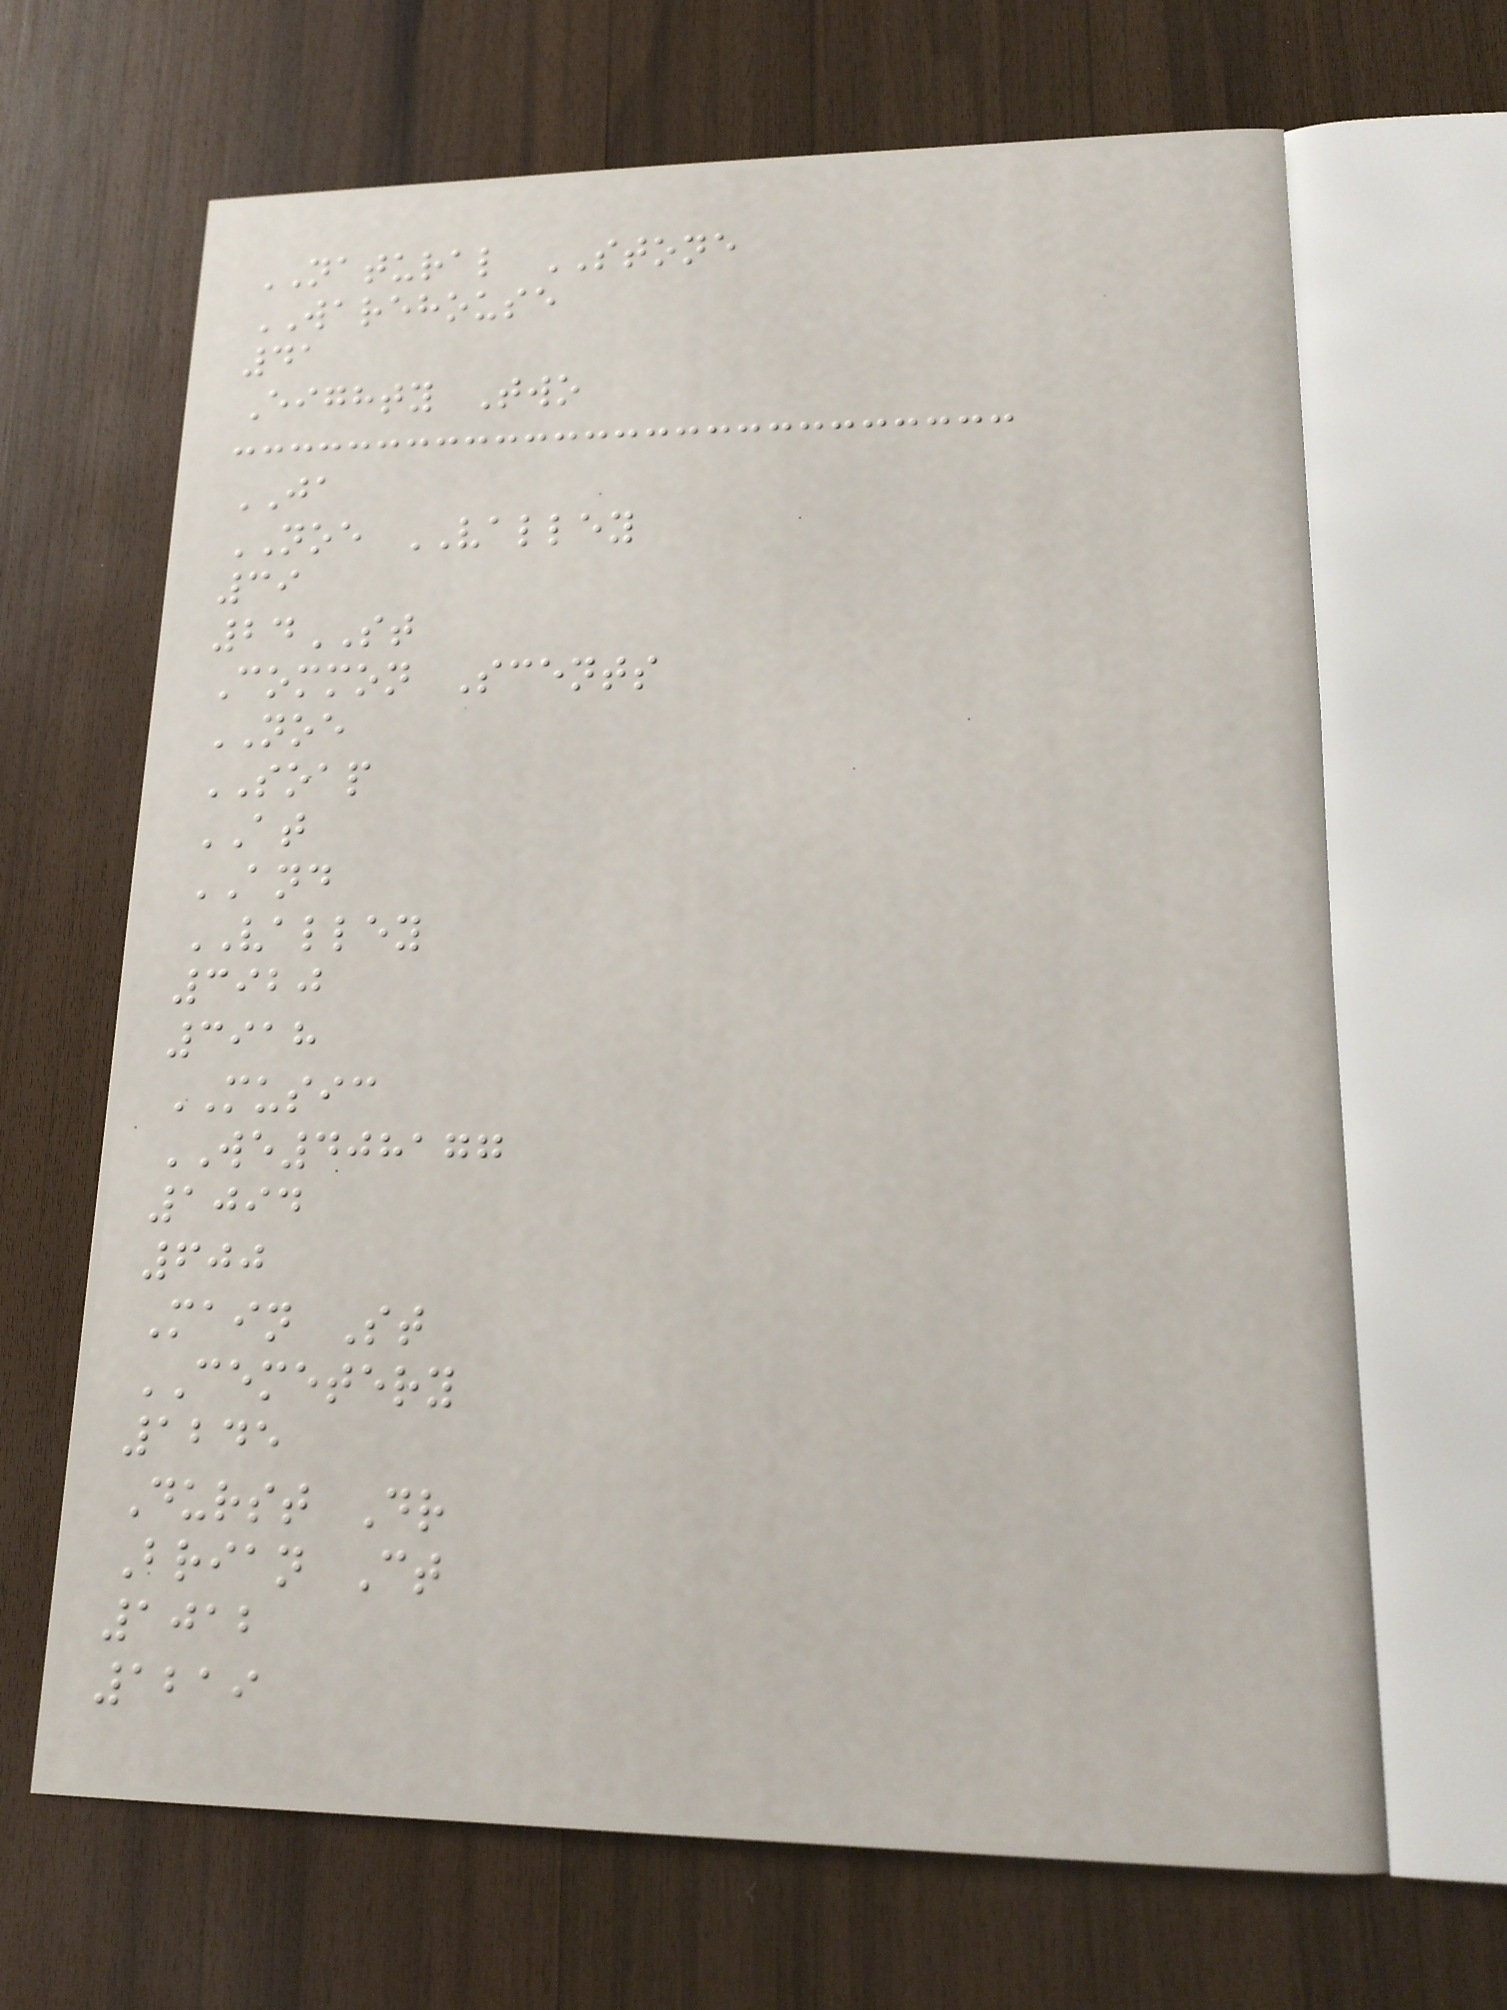NATURAL STONE
WAREHOUSE
41
Eighty Two
JA
NOE VALLEY
39
24ST
Common Scents
NOE
SOAP
AT
AND
VALLEY
3920
3918
MUSIC
WE408177
1094
600
Main St
CEMETERY
1245
Durst Dr
Brian Ct
1012
1219
